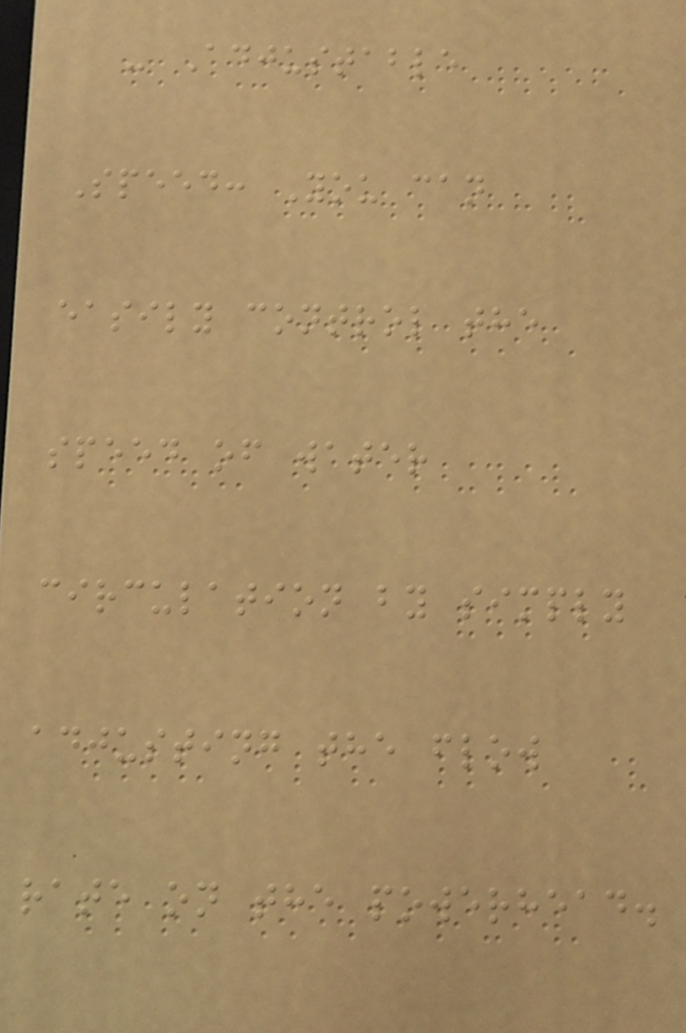- Adjustable
Speed: You can
easily control the
speed of water
circulation by simply
adjusting the flow
rate on the powerhead.
